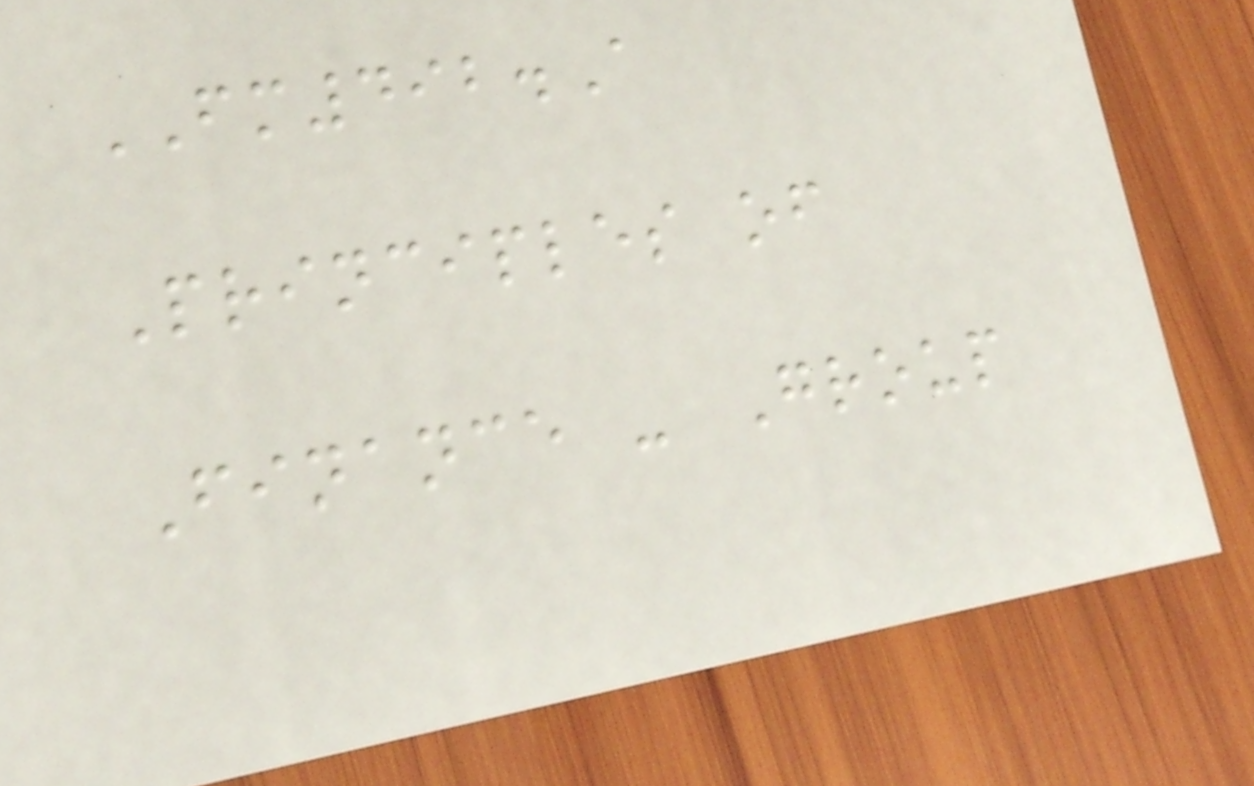FM492.A
Principles of
Finance - Group
